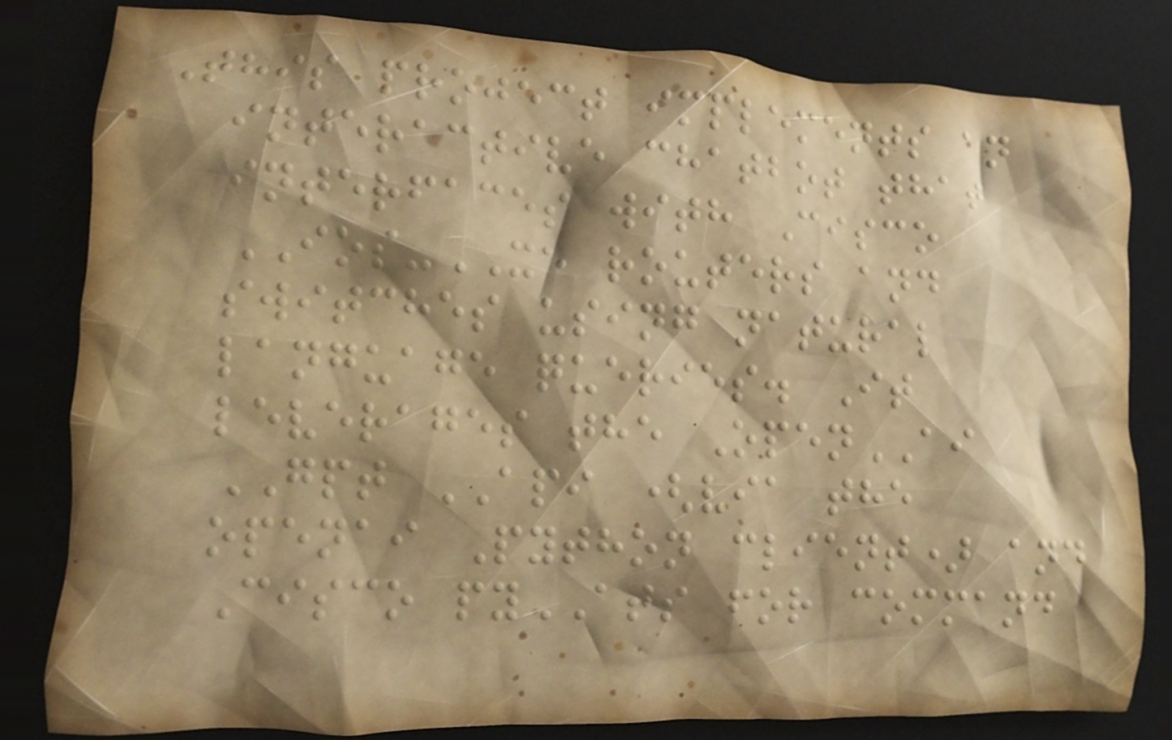This project implements an
interactive chatbot that
interfaces with Cisco
IOS-XE routers and
switches using natural
language queries. It
leverages the OpenAI
GPT API (via the
openai Python client) and
Cisco pyATS for command
